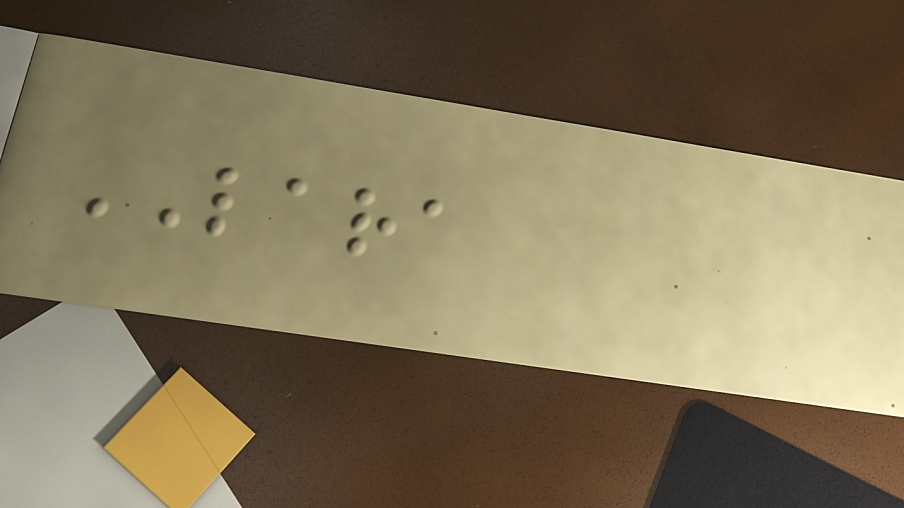LARA
